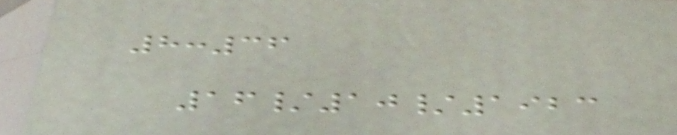8:36
16/10/1923
